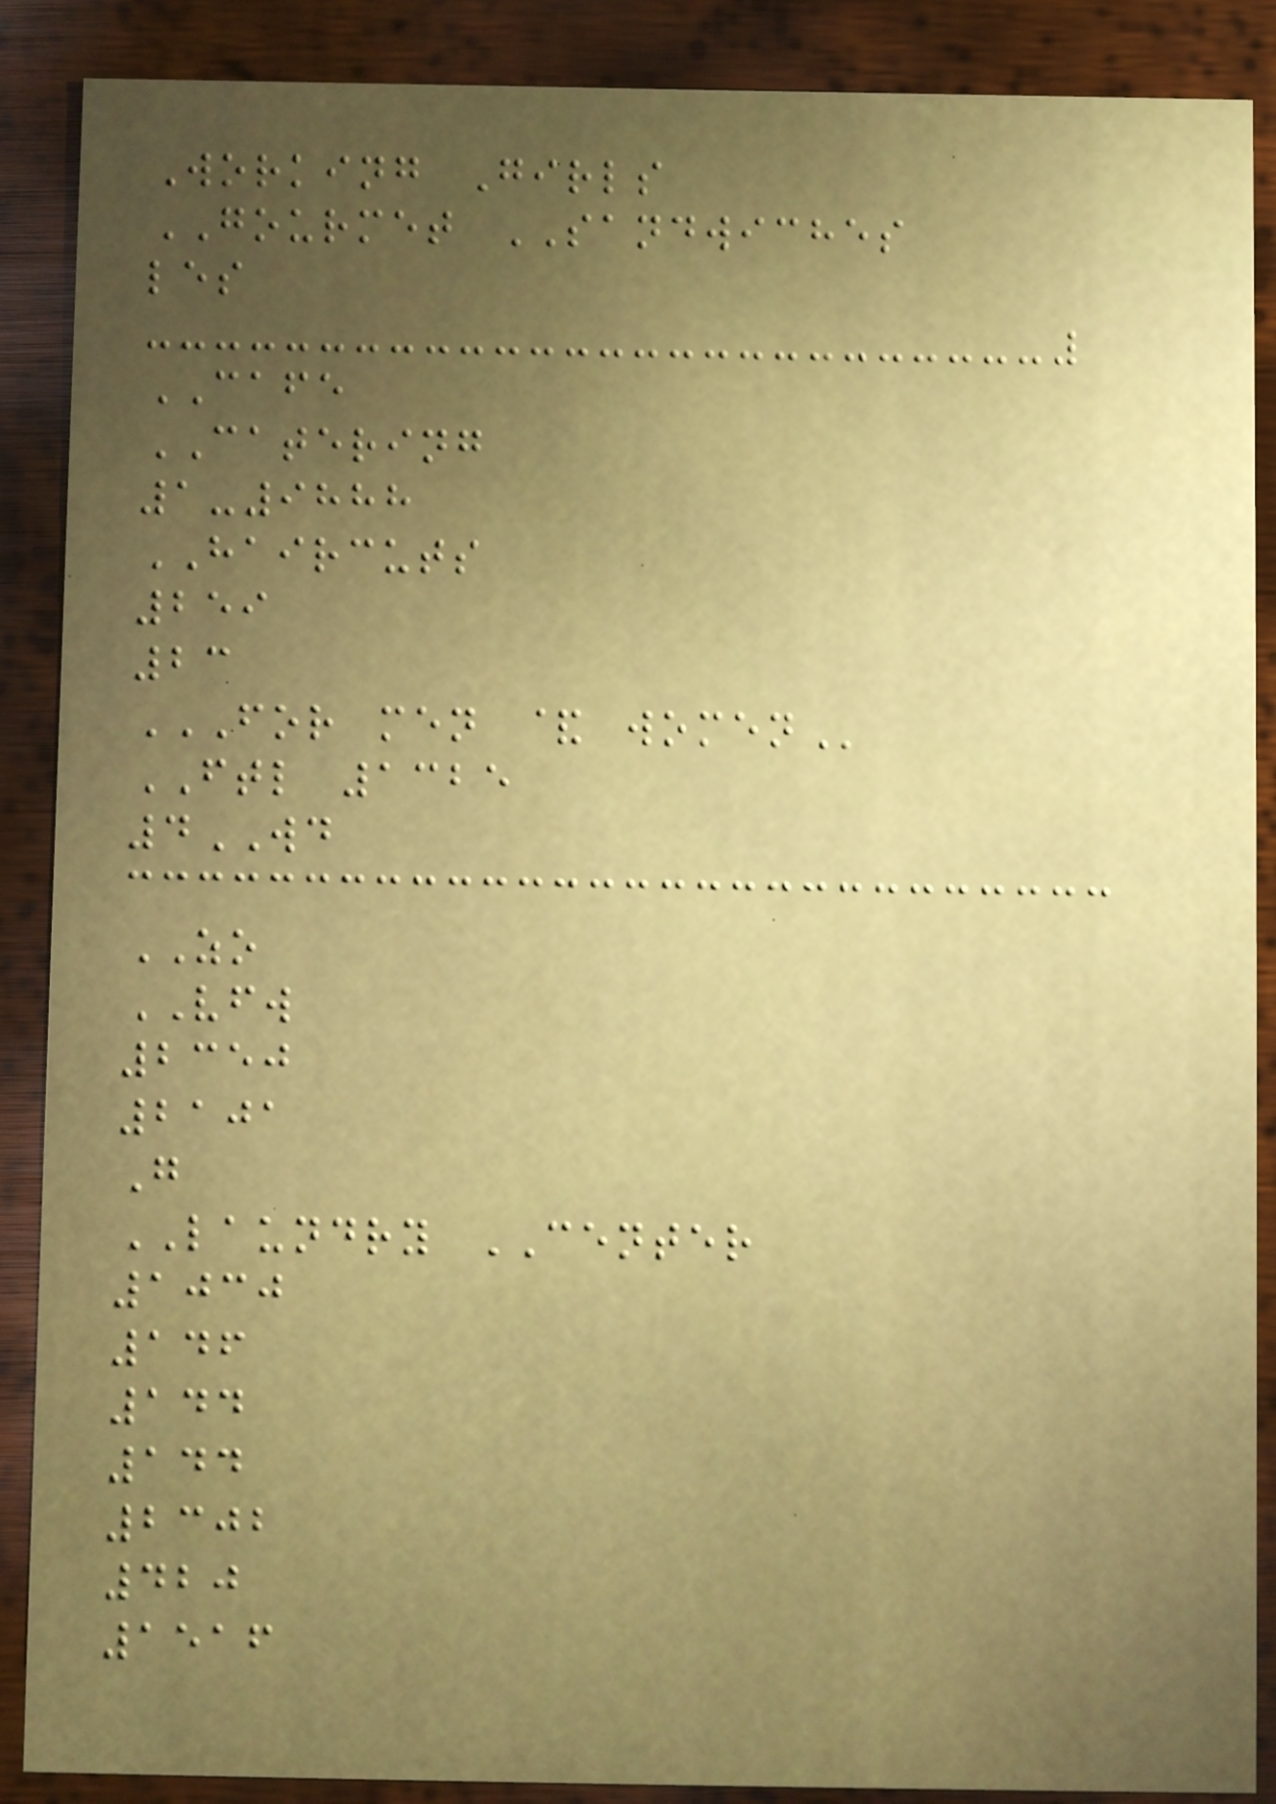Working Girls
GOURMET SANDWICHES
les
CAFE
CATERING
1-9888
HAIRCUTS
259
23
FOR MEN & WOMEN
FTL 1325
4WD
ZO
VFW
2350
2101
G
LAUNDRY CENTER
1030
146
144
144
2302
420
1516
